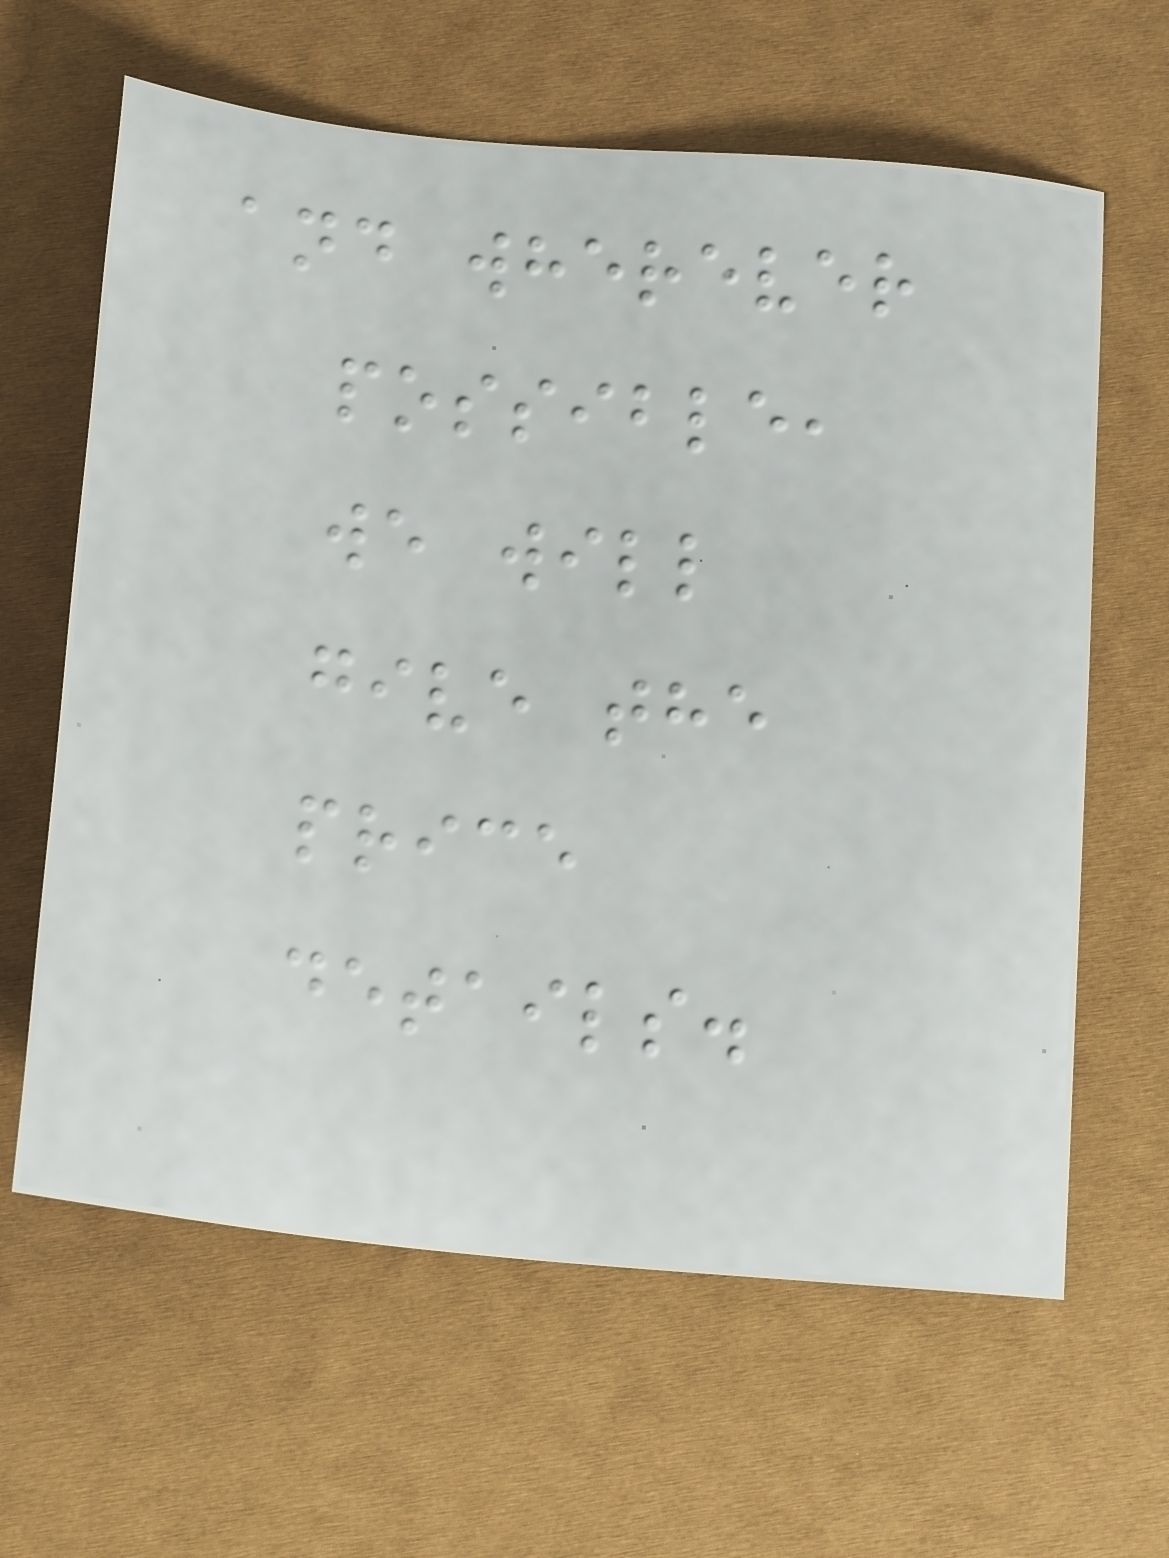and wherever
possible,
we will
give the
price
details.
